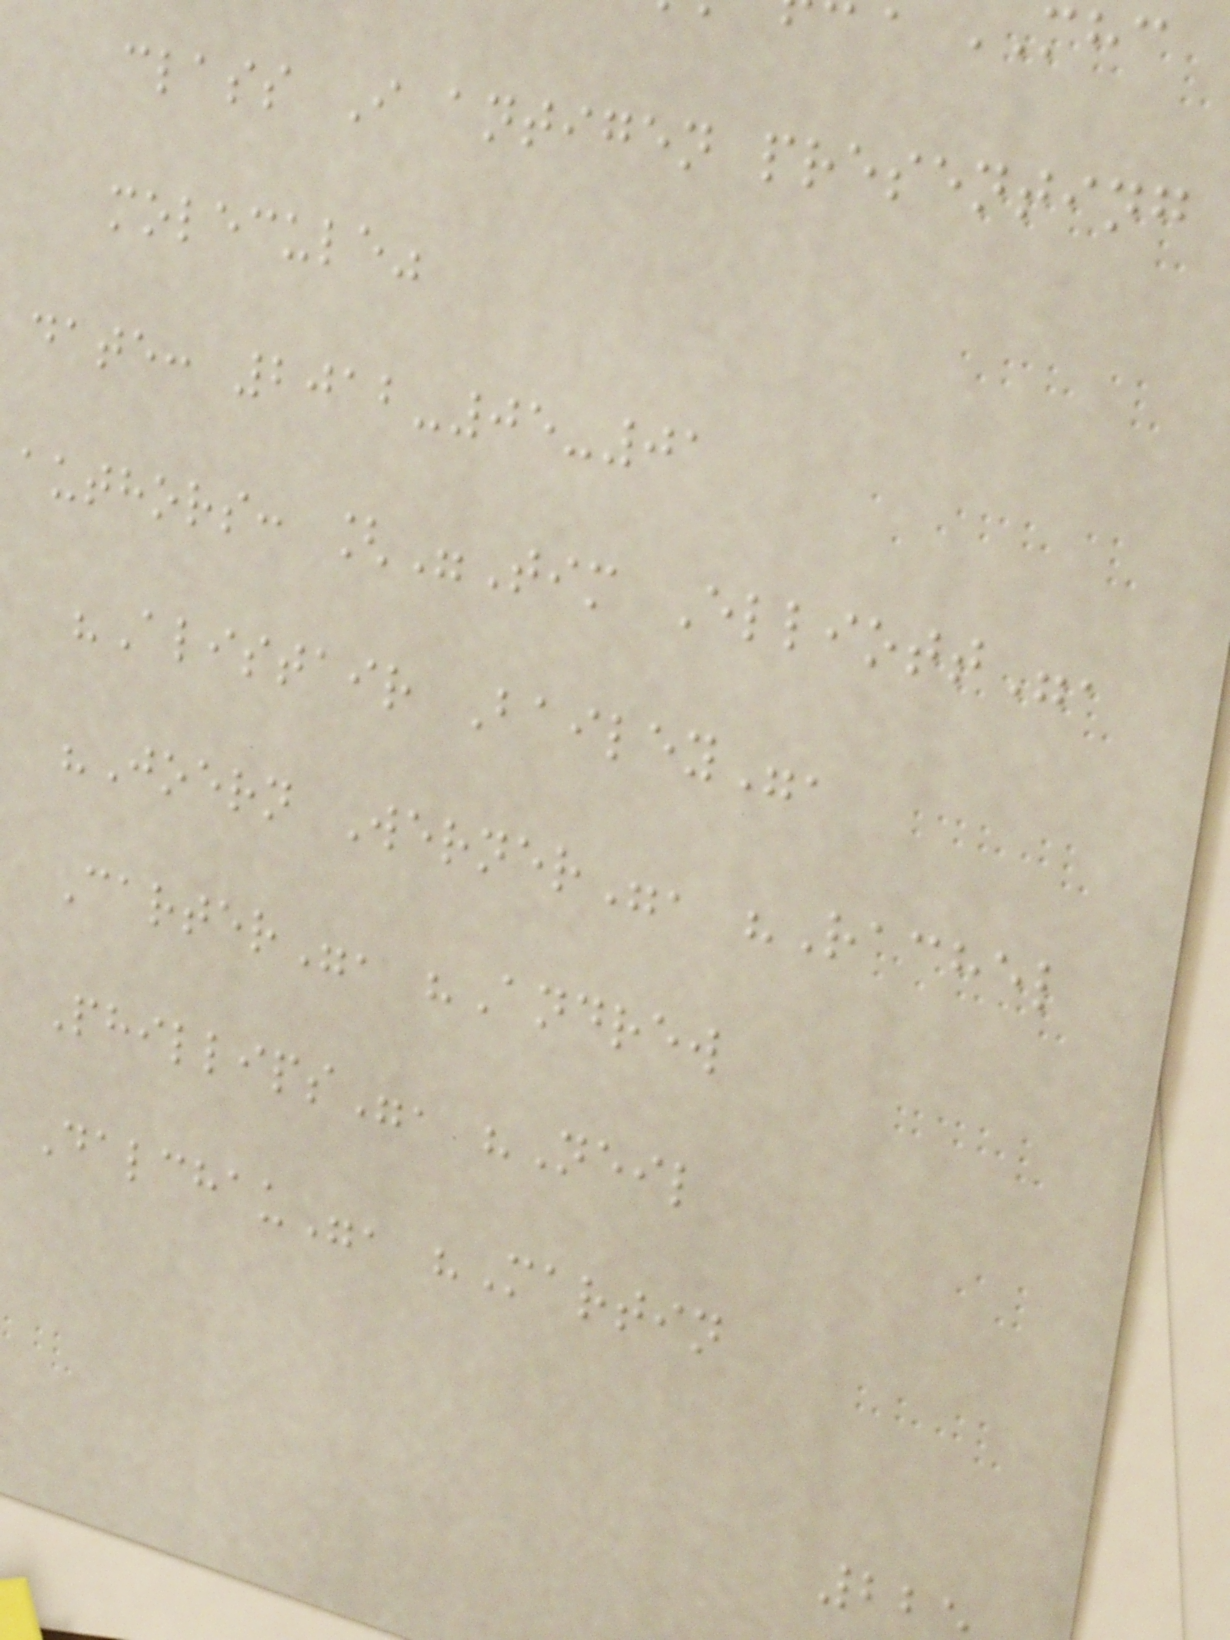class I antigen presenting
molecule"
date: 2012-05-01
authors: ["Tim Elliott",
"Alistair Bailey",
"Joern Werner", "Rachel
Carter", "Andrew
Phillips", "Neil
Dalchau", "Martin
